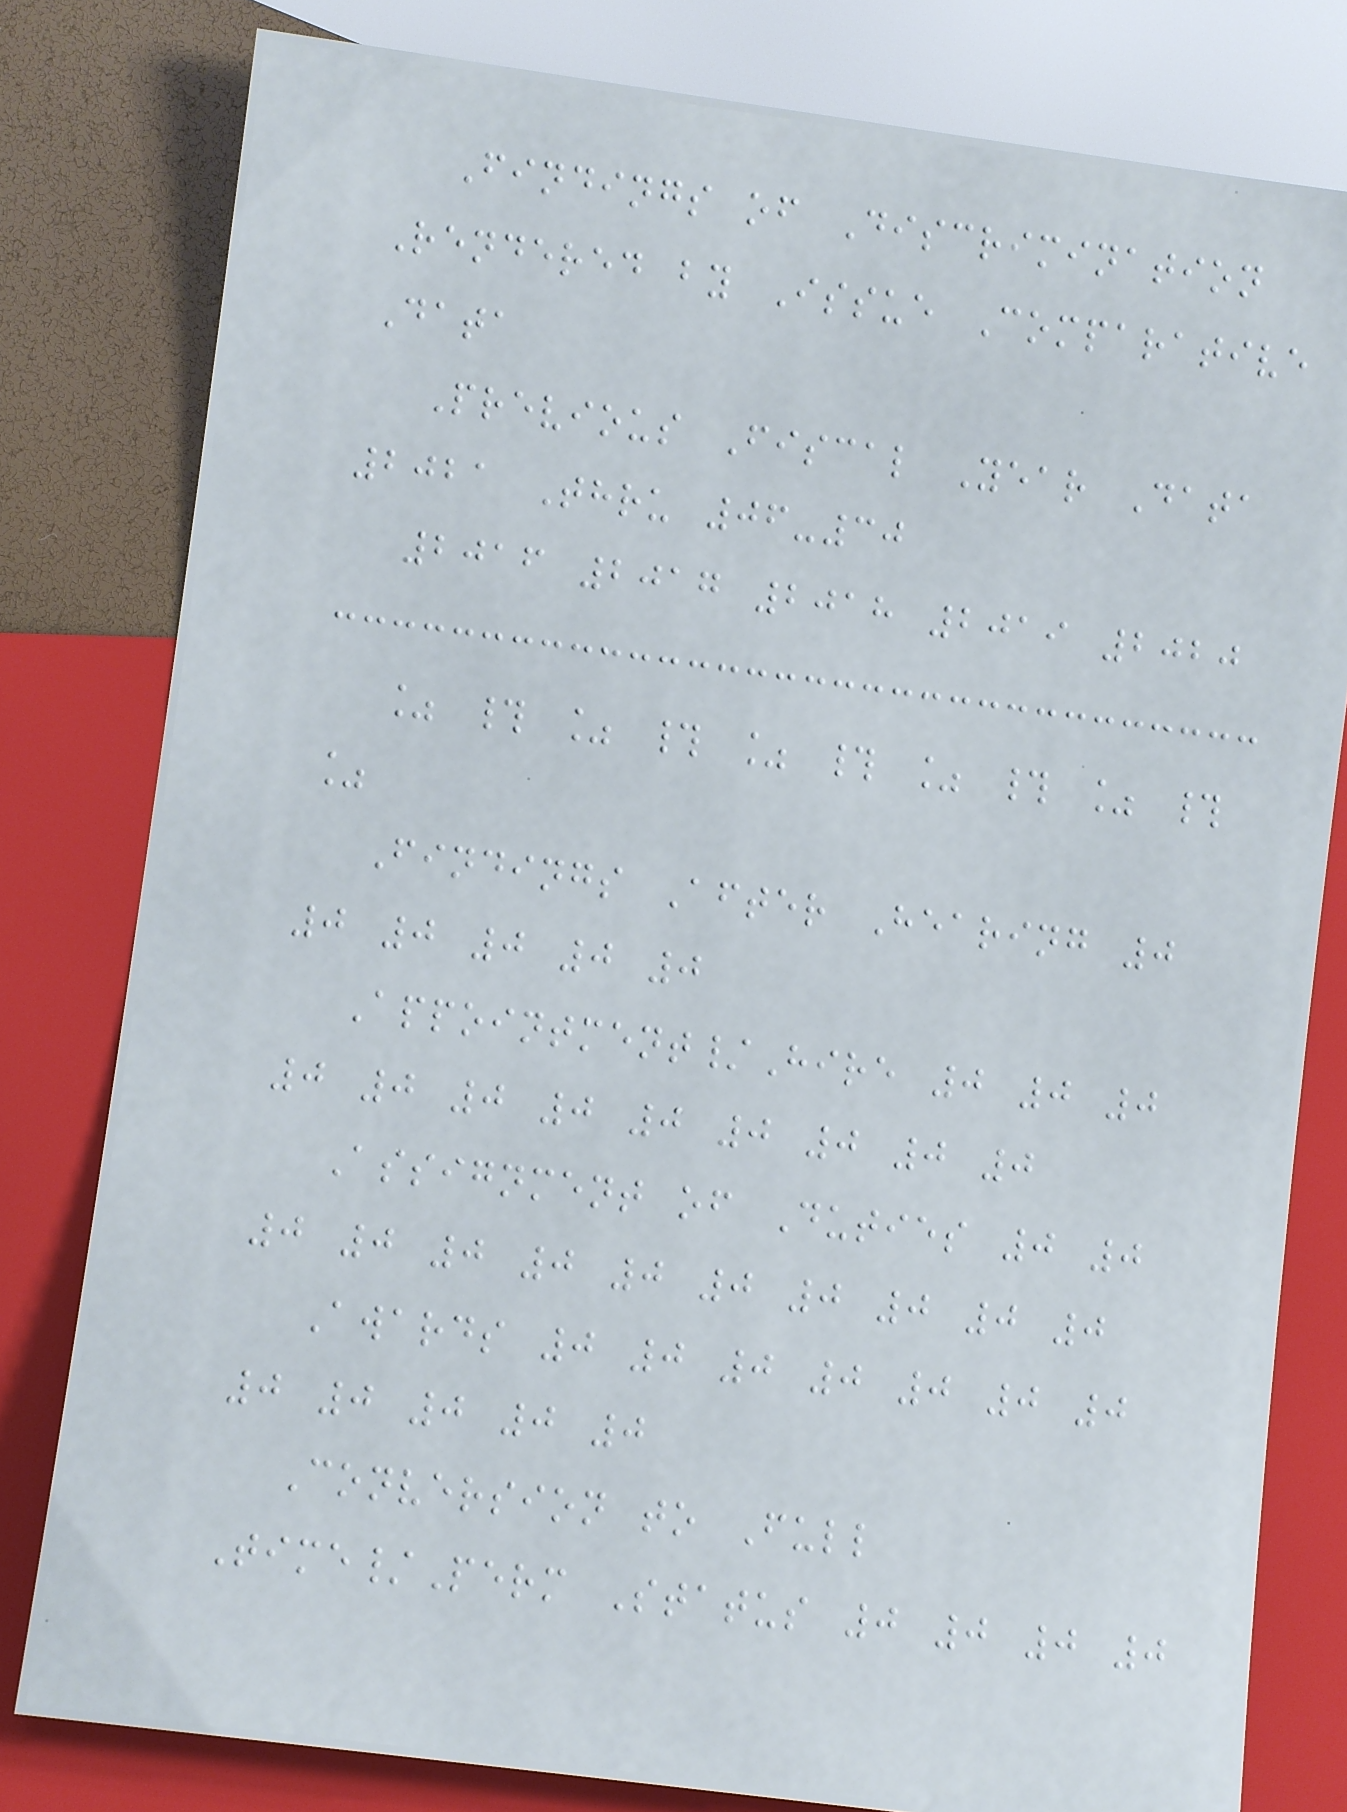Findings of Discrimination
Rendered by Issue Comparative
Data
Previous Fiscal Year Data
2021 Thru 06-30
2016 2017 2018 2019 2020
% # % # % # % # % #
%
Findings After Hearing 0
0 0 0 0 0
Appointment/Hire 0 0 0
0 0 0 0 0 0 0 0 0
Assignment of Duties 0 0
0 0 0 0 0 0 0 0 0 0
Awards 0 0 0 0 0 0 0
0 0 0 0 0
Conversion to Full
Time/Perm Status 0 0 0 0
